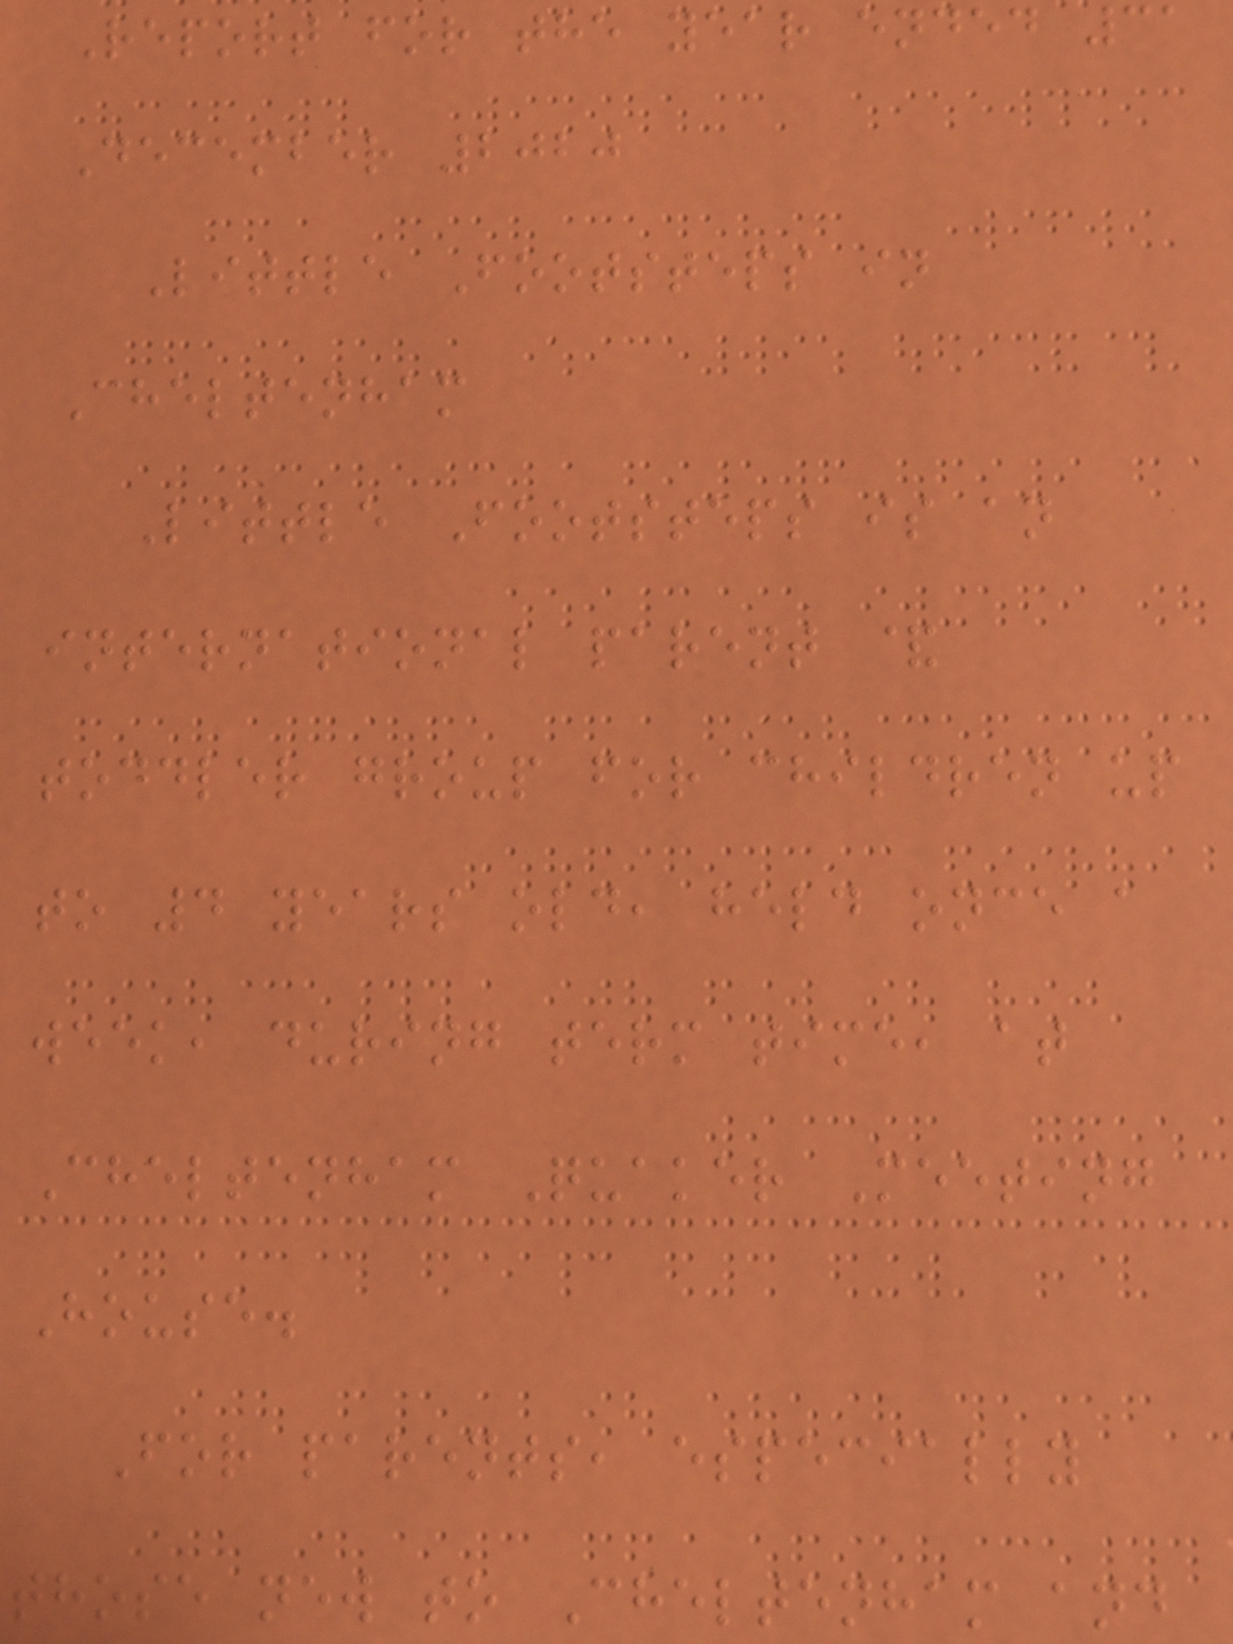Report for the year ended 31
December 2020
Little Footsteps in
Cheltenham
Little Footsteps is an
international parent &
toddler group for children up
to 4 years old, held once a
week, during term time, at
Cheltenham Quaker Meeting
House.
For parents, especially
those new to Cheltenham and
